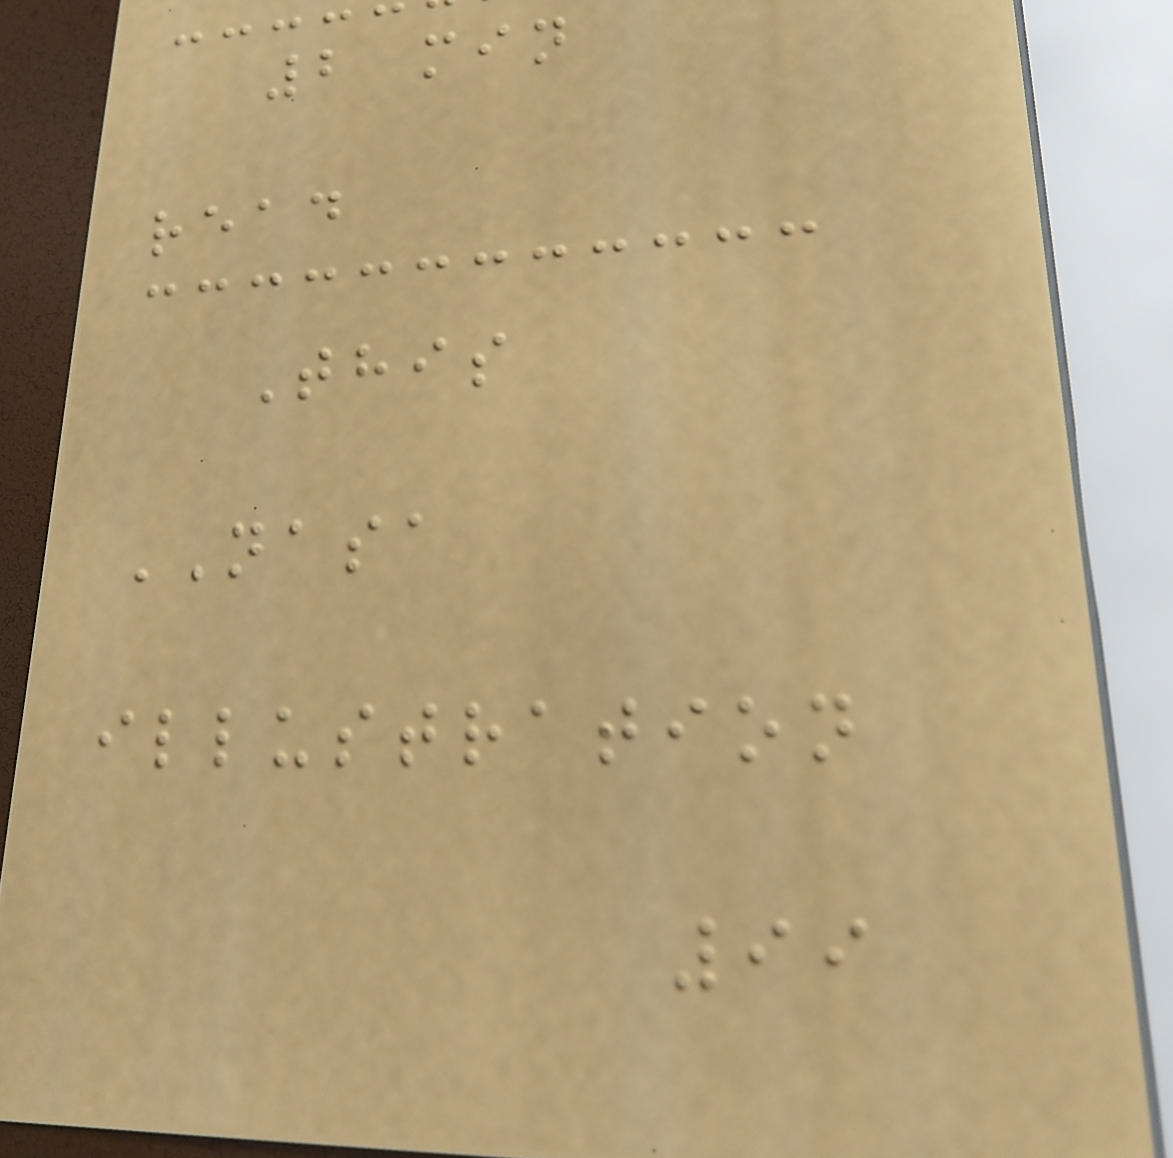2 min
read
This
NASA
illustration
99
